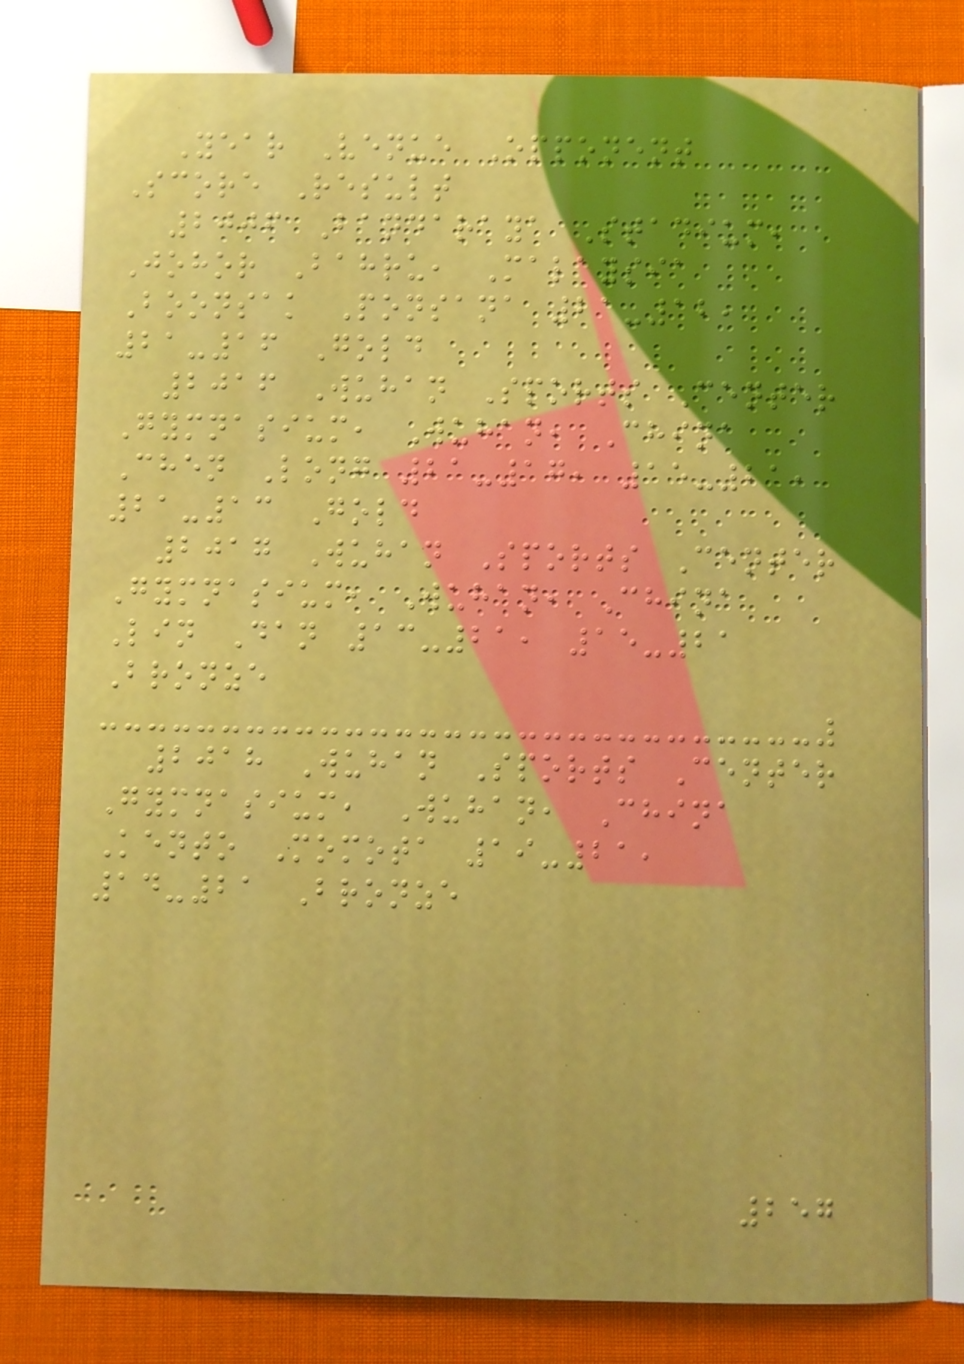Year Venue Opponent
Score Result
2006 Bandaraya Stadium,
Johor Bahru, Malaysia
Boonsak Ponsana 21-12,
21-16 Gold
2016 Wuhan Sports Center
Gymnasium, Wuhan, China
Chen Long 21-17, 15-21,
21-13 Gold
2017 Wuhan Sports Center
Gymnasium, Wuhan, China
Lin Dan 13-21, 15-21
Bronze
2018 Wuhan Sports Center
Gymnasium, Wuhan, China
Kento Momota 19-21,
14-21 Bronze
257
